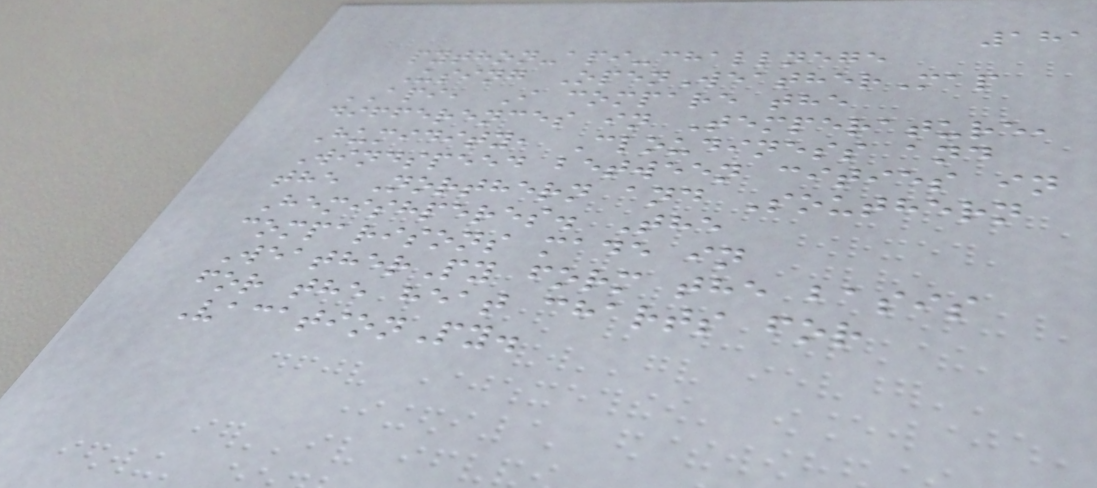181
python-api-challnege
Using OpenWeatherMap
API, I compare the
differences in Temperature,
Humidity, Cloudiness and
Windspeed between cities in
the Northern and Southern
Hemishperes. The
comparisons made in
WeatherPy form the basis
for the heat charts for
VacationPy.
